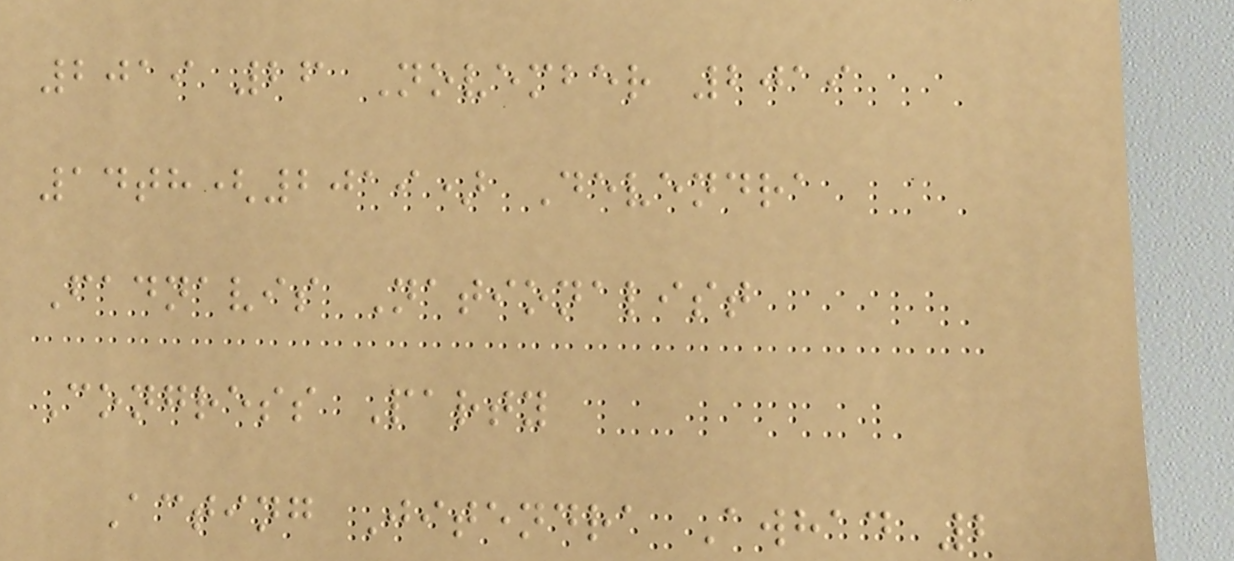2019 26 November 2019
14th(2019) Devendra
Fadnavis Nationalist
Congress Party
Acting Jitendra Awhad 2
